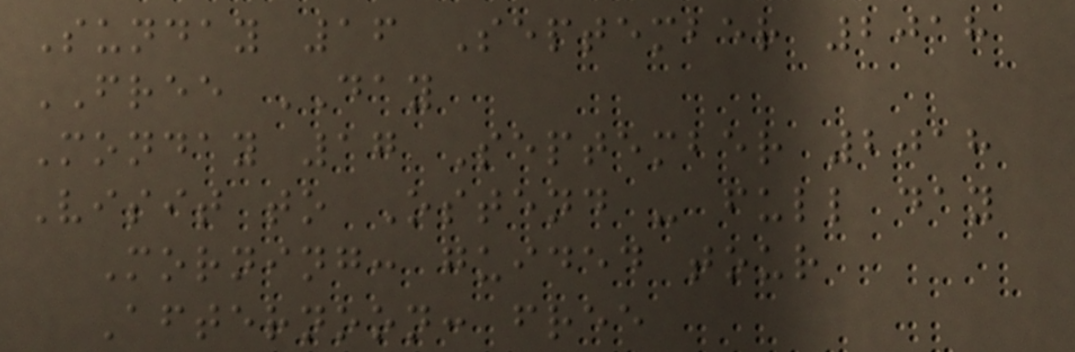Sunday 16 September 2018
FREE DAY
Monday 17 September 2018
Visit to Ostend - full day
Morning: guided tour
Afternoon: free
